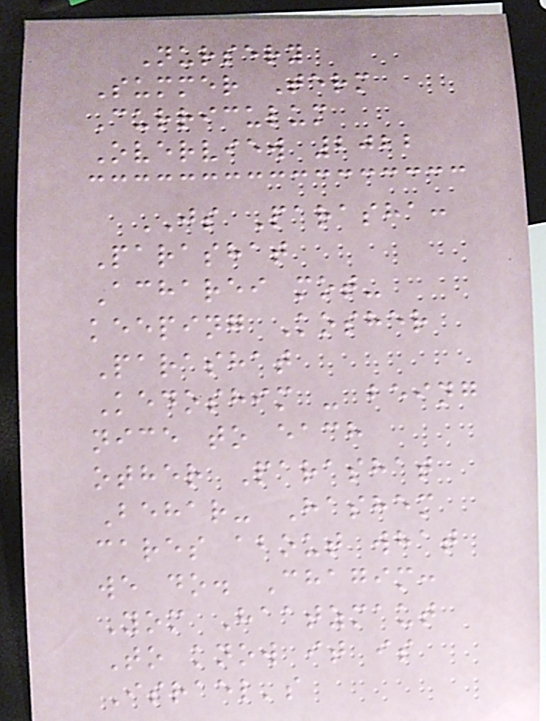Nursery
Summer Term
Curriculum
Overview 2022
JS Parasha:
Parashat
Acharei mot-
keeping Kosher
Parashat
Kedoshim - being
nice to each
other Parashat
Behar- Hashem
cares about what
we do. Chagim:
Yom Haatzmaut
To know it is
Israel's
